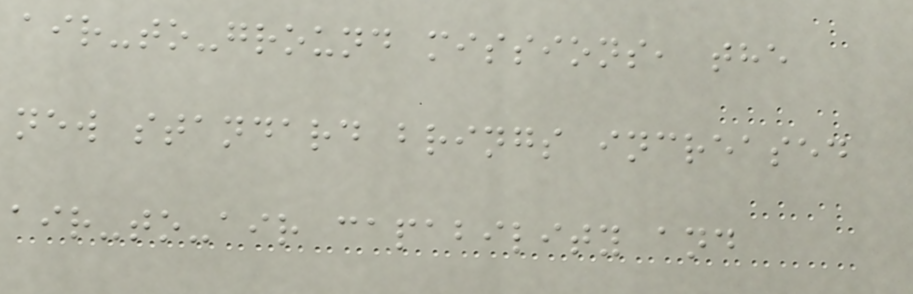air-to-ground missions, the
new standard brings increased
air-to-air capability and
